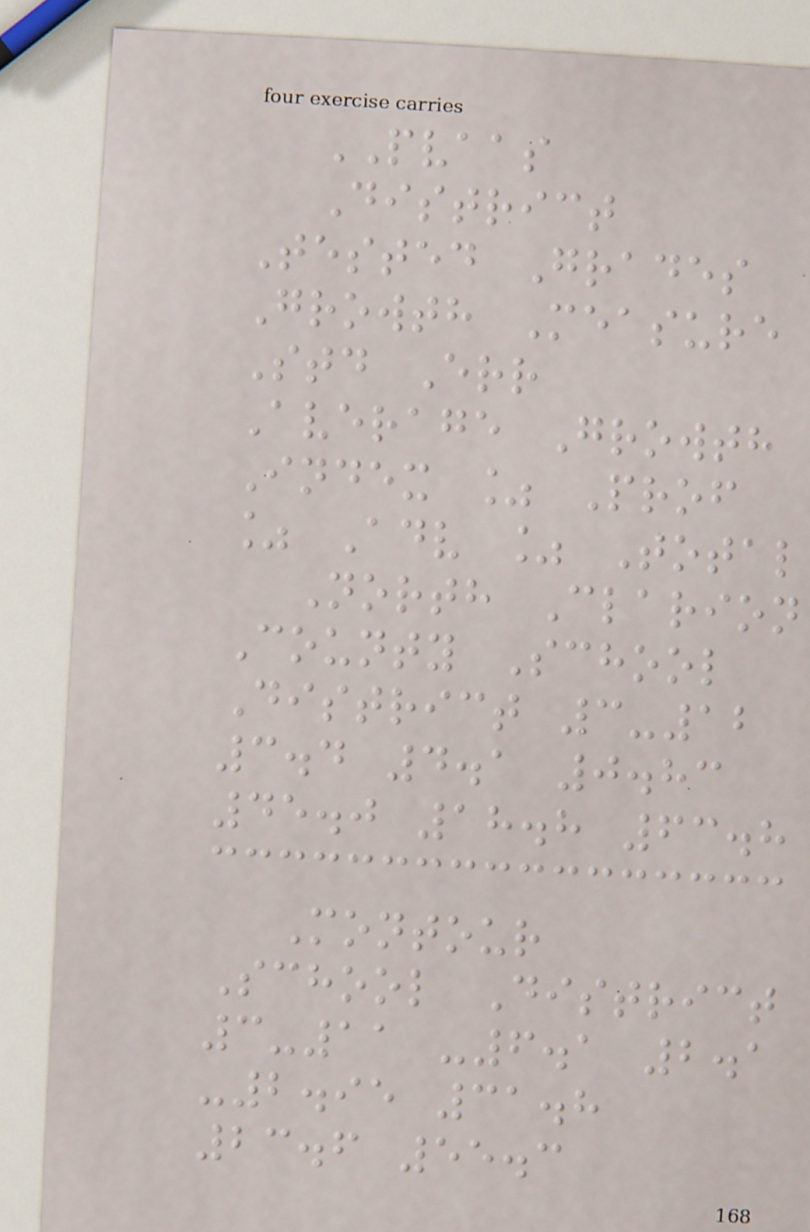PVAAS
District
Tested Grades
Growth Measure
Std Err
Average Growth
Index % Prof
% Adv % Total
North Clarion
County School
District 3-12
3.4 4.1 0.83
45.0 18.8 63.8
Montour
School District
3-11 -6.1 2.1
-2.95 31.8
23.6 55.3
